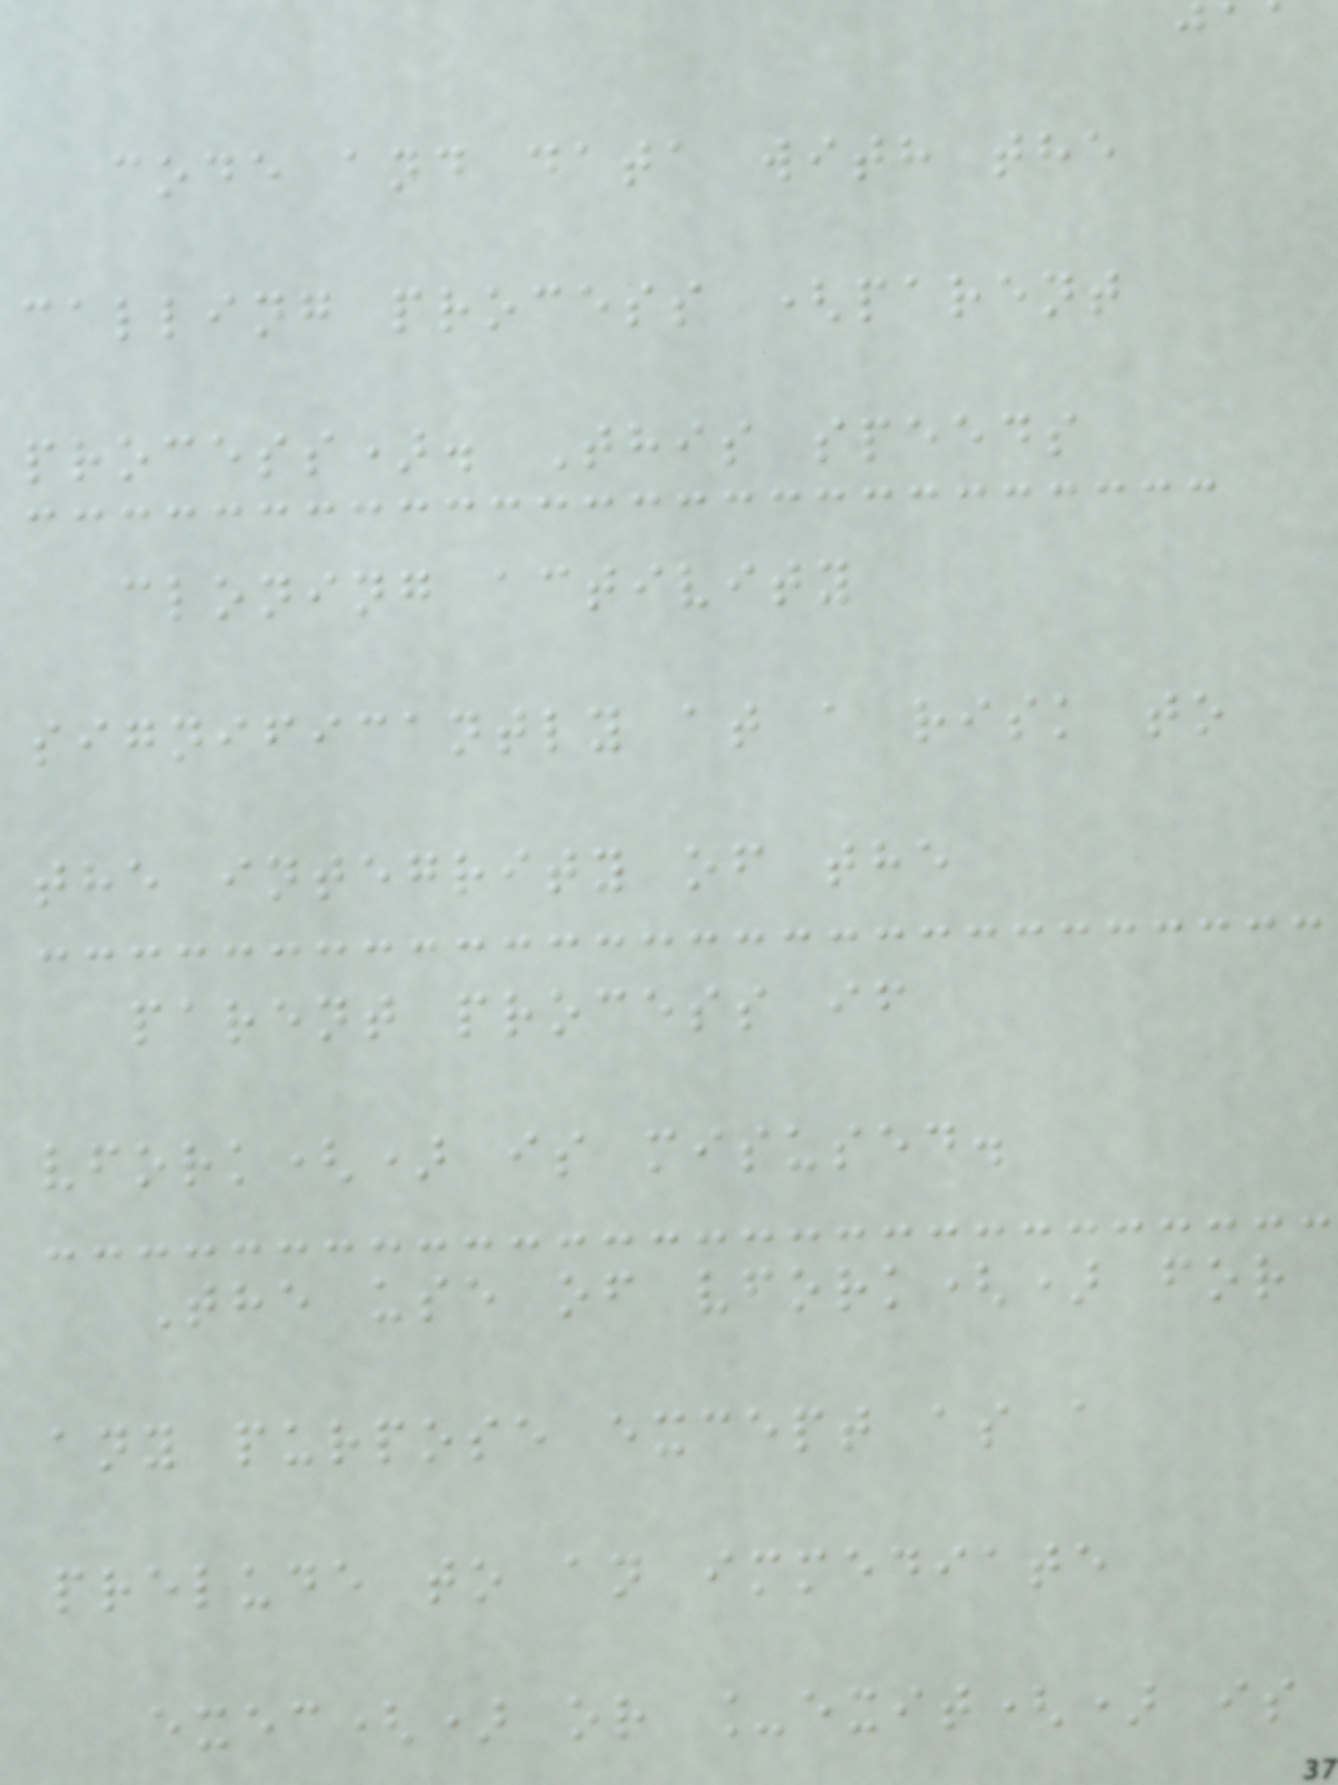code and data with the
calling process (parent
process). This speeds
cloning activity
significantly at a risk to
the integrity of the
parent process if
vfork() is misused.
The use of vfork() for
any purpose except as a
prelude to an immediate
exec() or _exit() is
